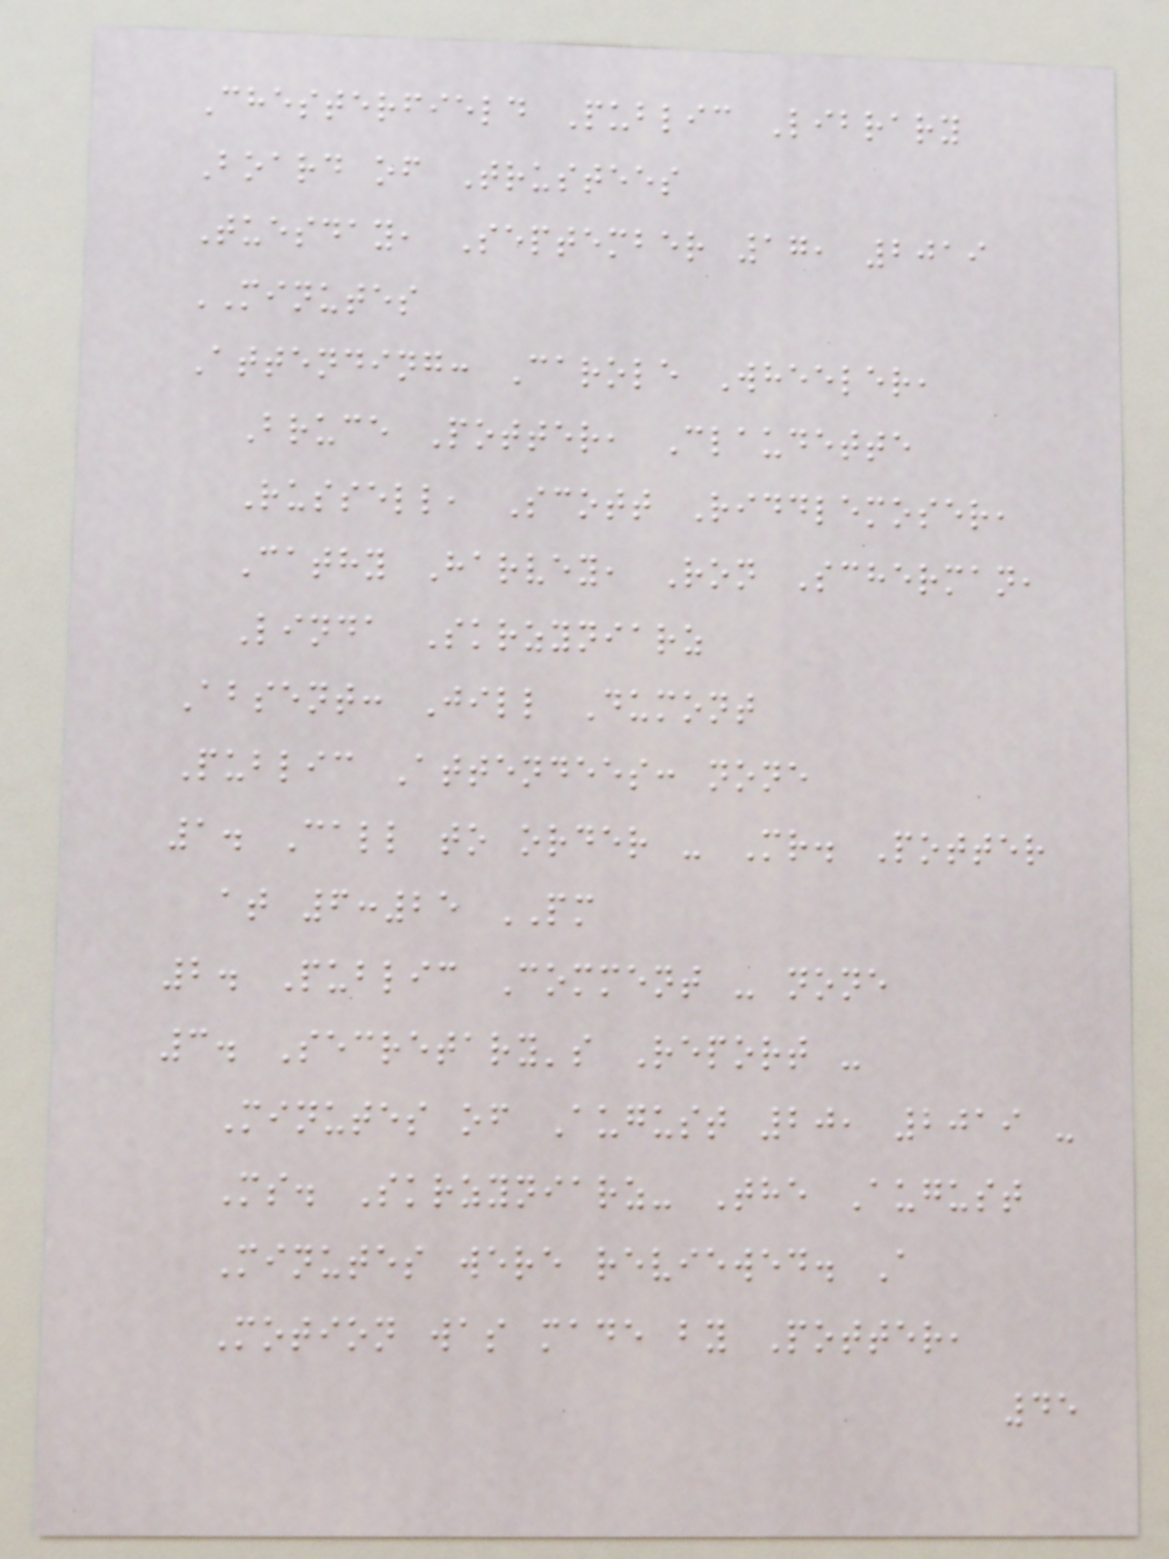Chesterfield Public Library
Board of Trustees
Tuesday, September 17, 2019
MINUTES
Attending: Carole Wheeler,
Bruce Potter, Claudette
Russell, Scott Riddlemoser,
Cathy Harvey, Ron Scherman,
Linda Skrzyniarz
Absent: Jill Dumont
Public Attendees: none
1. Call to order - Mr. Potter
at 6:25 PM
2. Public Comment - none
3. Secretary's Report -
Minutes of August 20, 2019 -
Ms. Skrzyniarz- The August
Minutes were reviewed. A
Motion was made by Potter,
45
